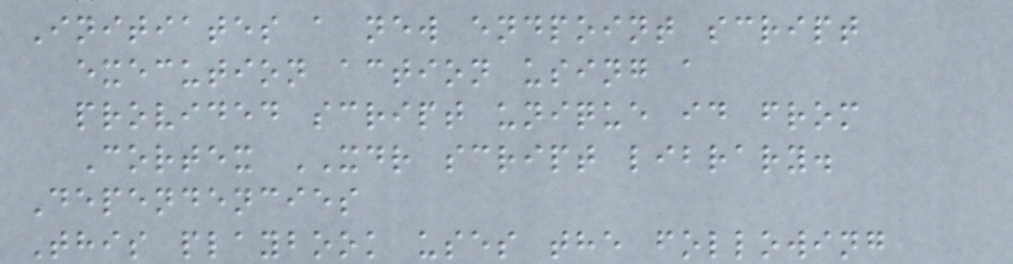Initiates a new endpoint script
execution action using a
provided script unique id from
Cortex XDR script library.
Dependencies
This playbook uses the following
